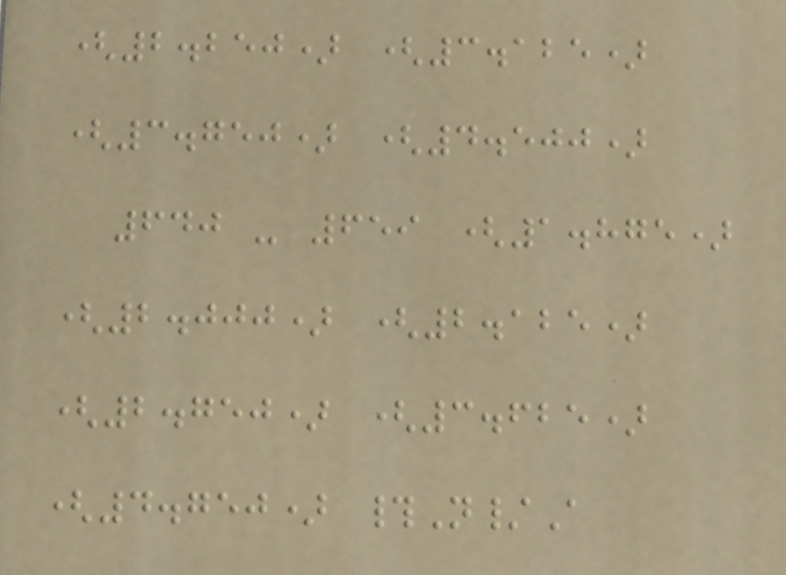(2.250) (3.125)
(3.750) (4.500)
640 - 659 (1.875)
(2.000) (2.125)
(2.750) (3.625)
(4.750) #N/A
